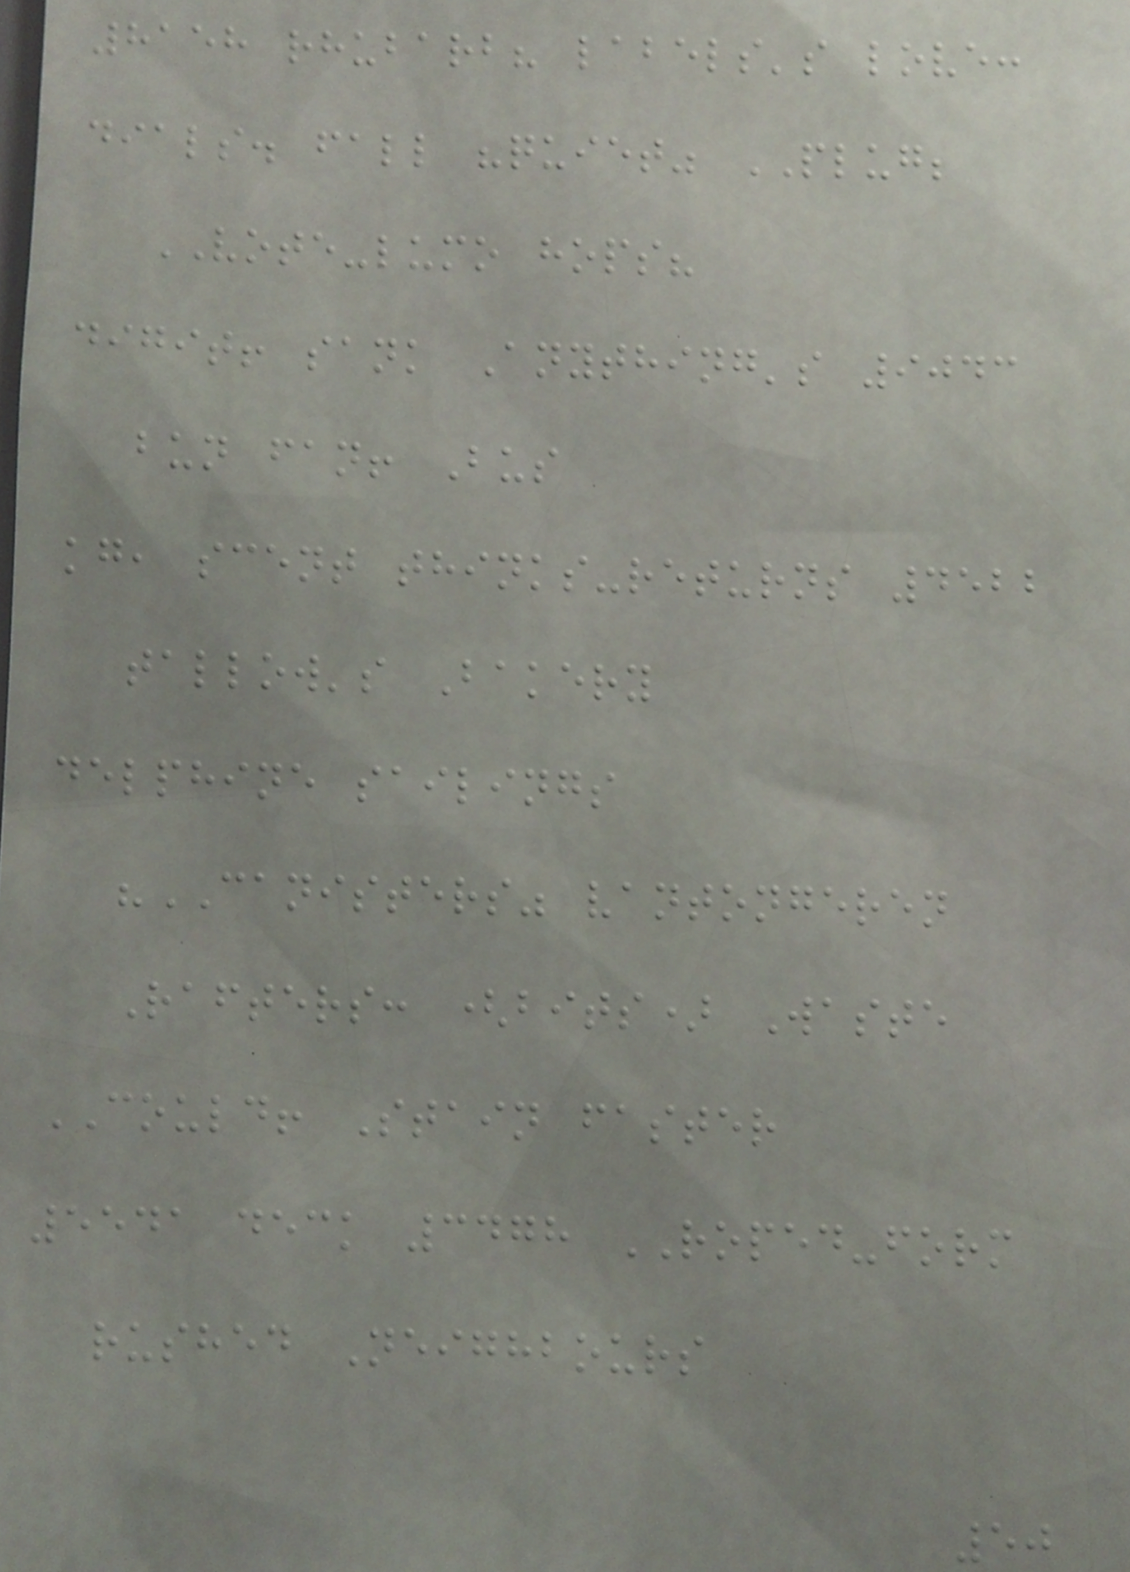8158 rhubarb? labels's love:
dials. fall "quiet" PLUG;
VOTE-lumo hops?
digit! sank Anything's 9043
bun fan! Bus
kg, scent thinks-returns 4522
tallow's Bakery
delphine sailings
"CANISTERS" vantongeren
Rafters: (bits) Waste
COULD! Stain faster
5541 deck 3478 ROPED-form
rushed Neighbours
50
